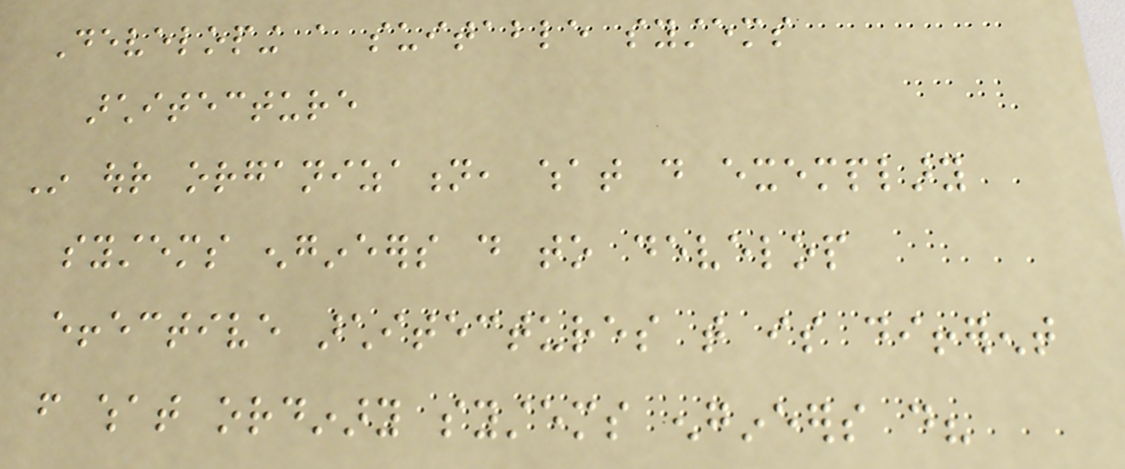Developing a suitable systems
architecture
In our organization, what do exemplary
systems engineers do to develop
effective architectures that is different
from what ordinary systems engineers do?
